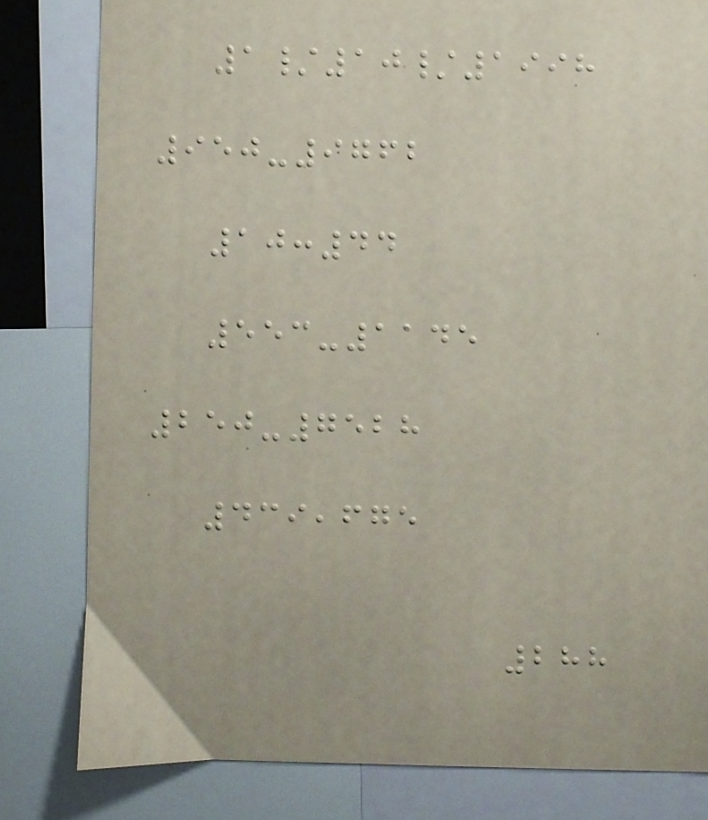1/10/1998
950-9762
10:44
553-1145
250-7528
439,675
288
